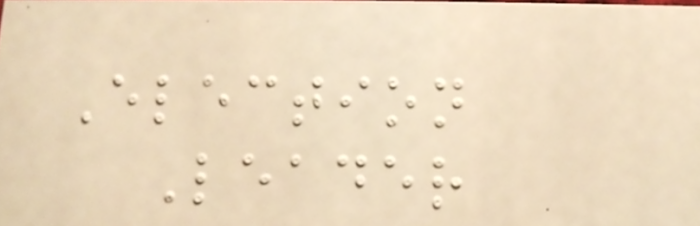Election
Leader
